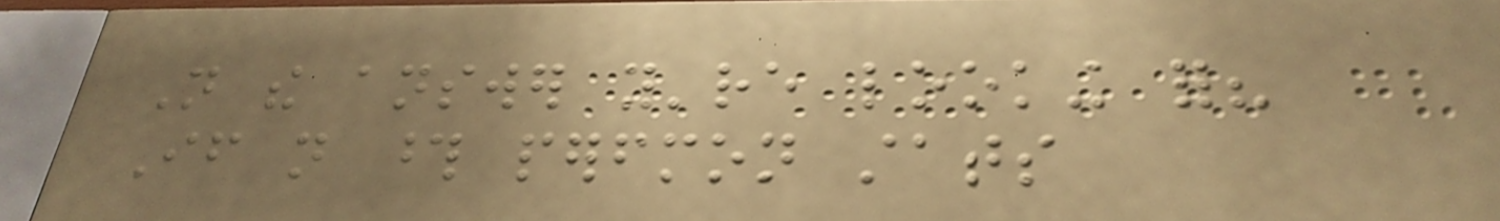Not the answer you're looking for?
If not those perfmon stats
